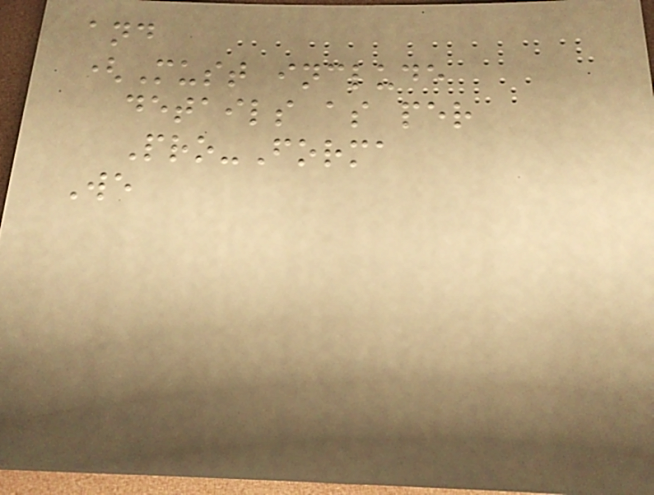and
(Must include
details as per
Pro-Forma
We
